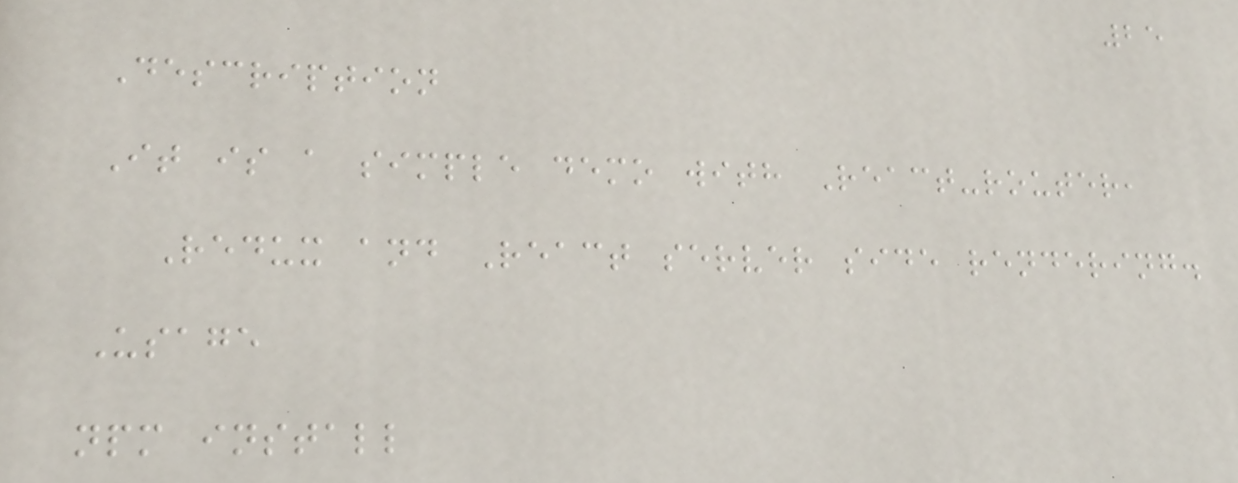25
Description
It is a simple demo with React-router,
Redux and React server side rendering.
Usage
npm install
